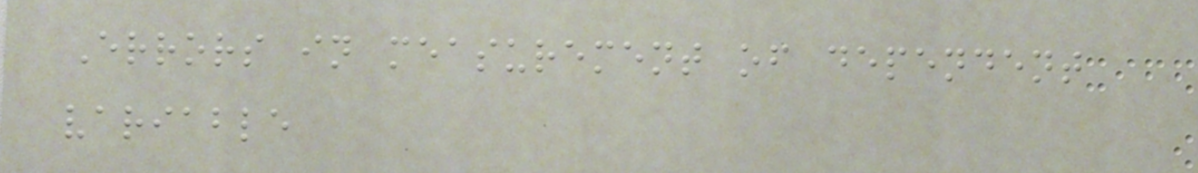Errors in measurement of dependent
variable
